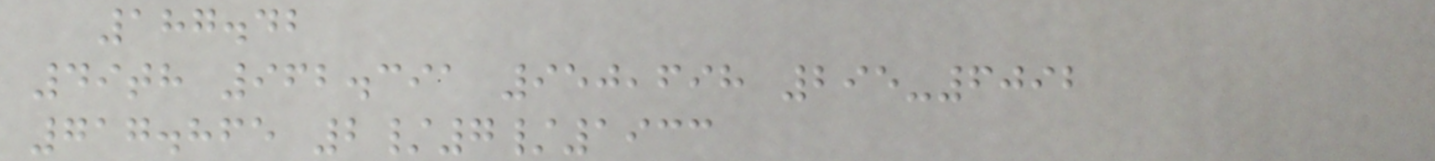187.42
49th 962.391 950,698 295-6092
717.865 2/7/1933
